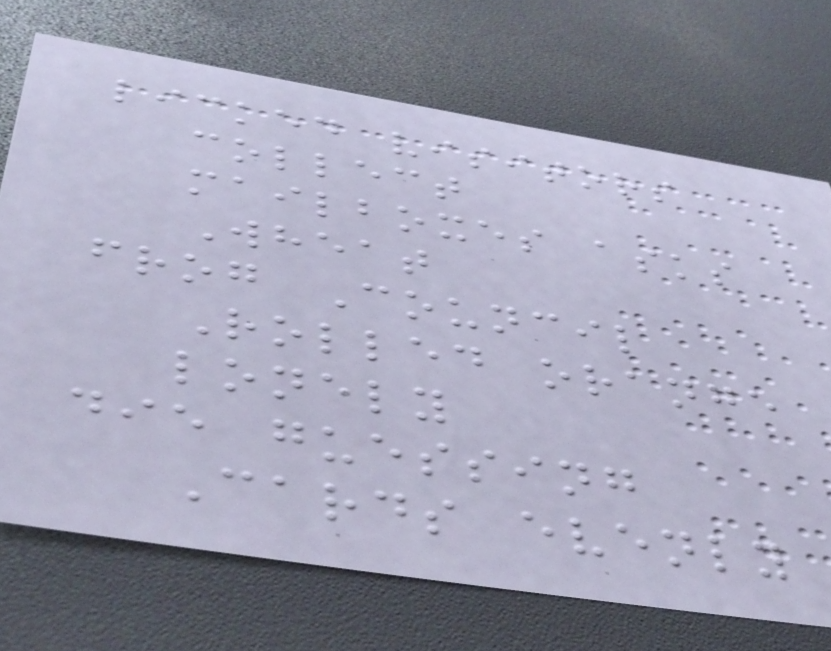licked visitors
collect
mailboxes asks
Wheat
frog Council
Rolled orange
lonely
die guessing
Cards evenly
